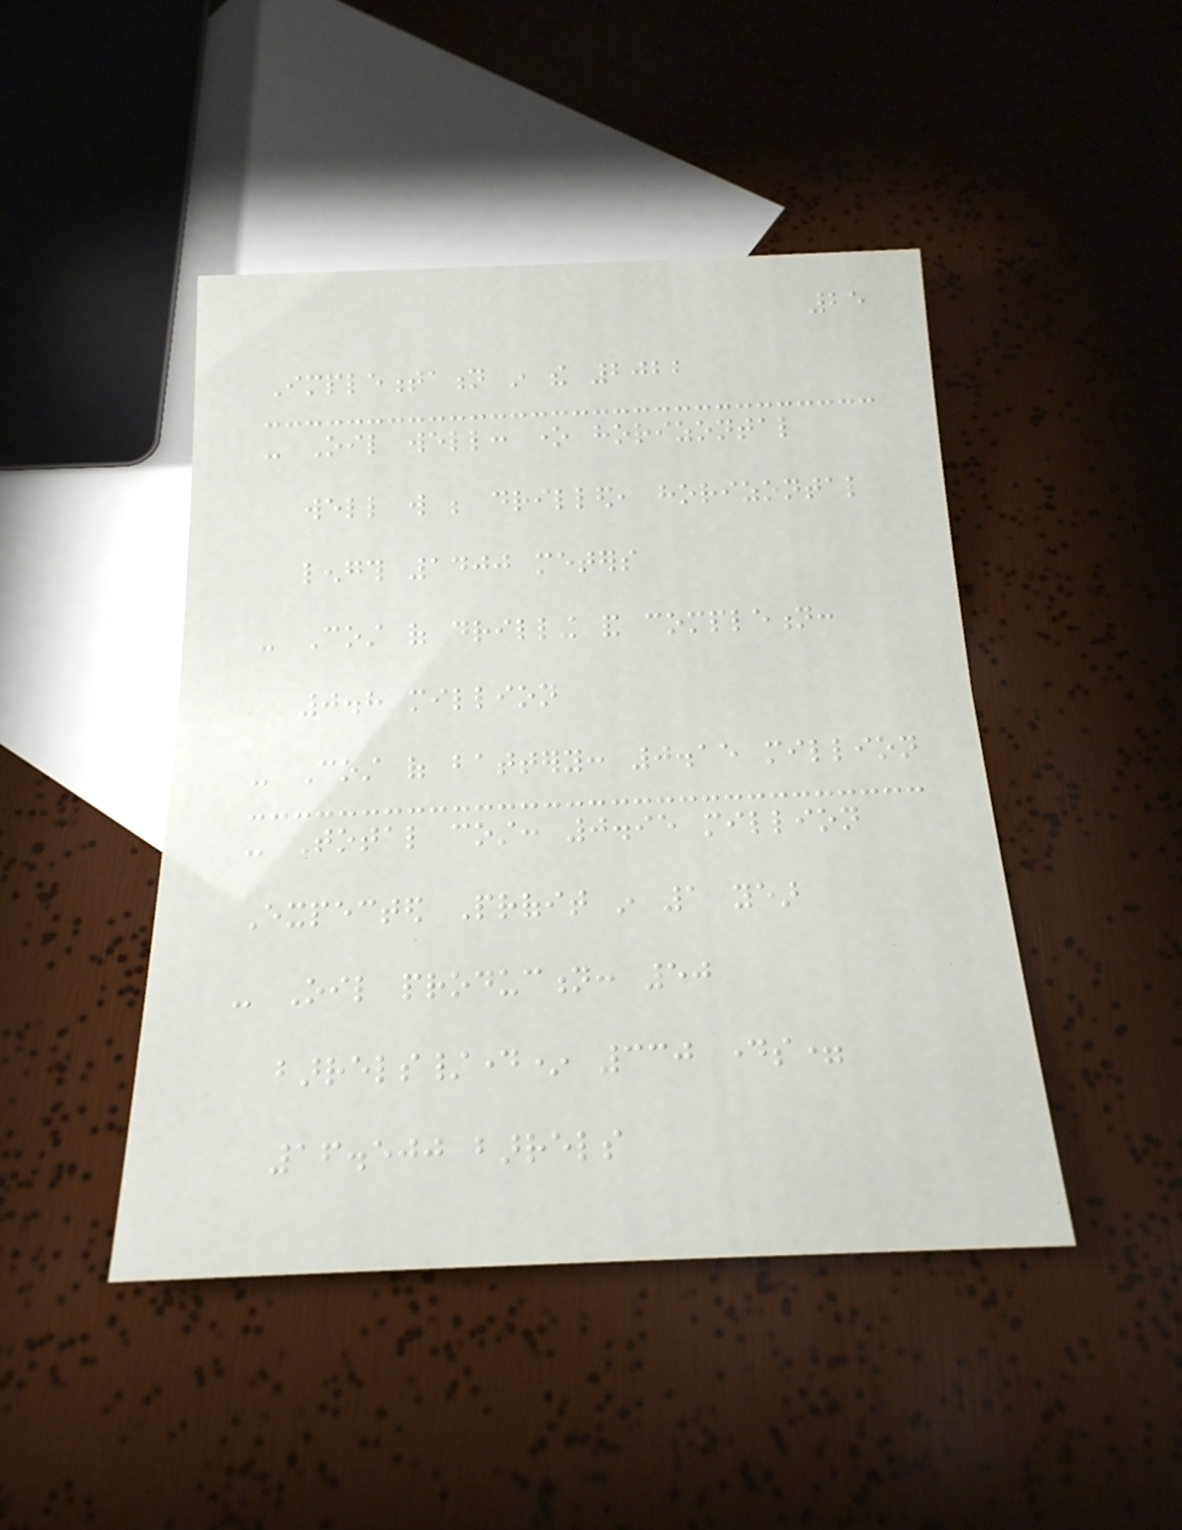25
Implementation in the 2022
- Oil well: one horizontal
well will be drilled, horizontal
length 1400 meters
- Cost of drilling and completion:
0.8 million
- Cost of battery: 0.15 million
- Total cost: 0.95 million
Expected Profit in 1 year
- Oil production: 50
barrels/day* 330 days=
16.500 barrels
